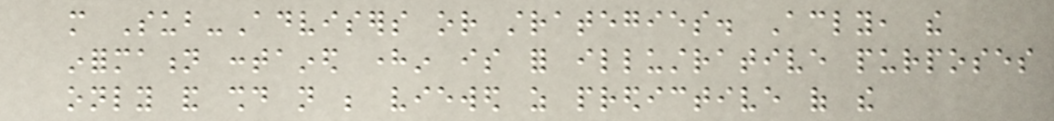more Sub-Advisers or strategies. Accordingly, the
information contained herein is for illustrative purposes
only and should not be viewed as predictive of the
